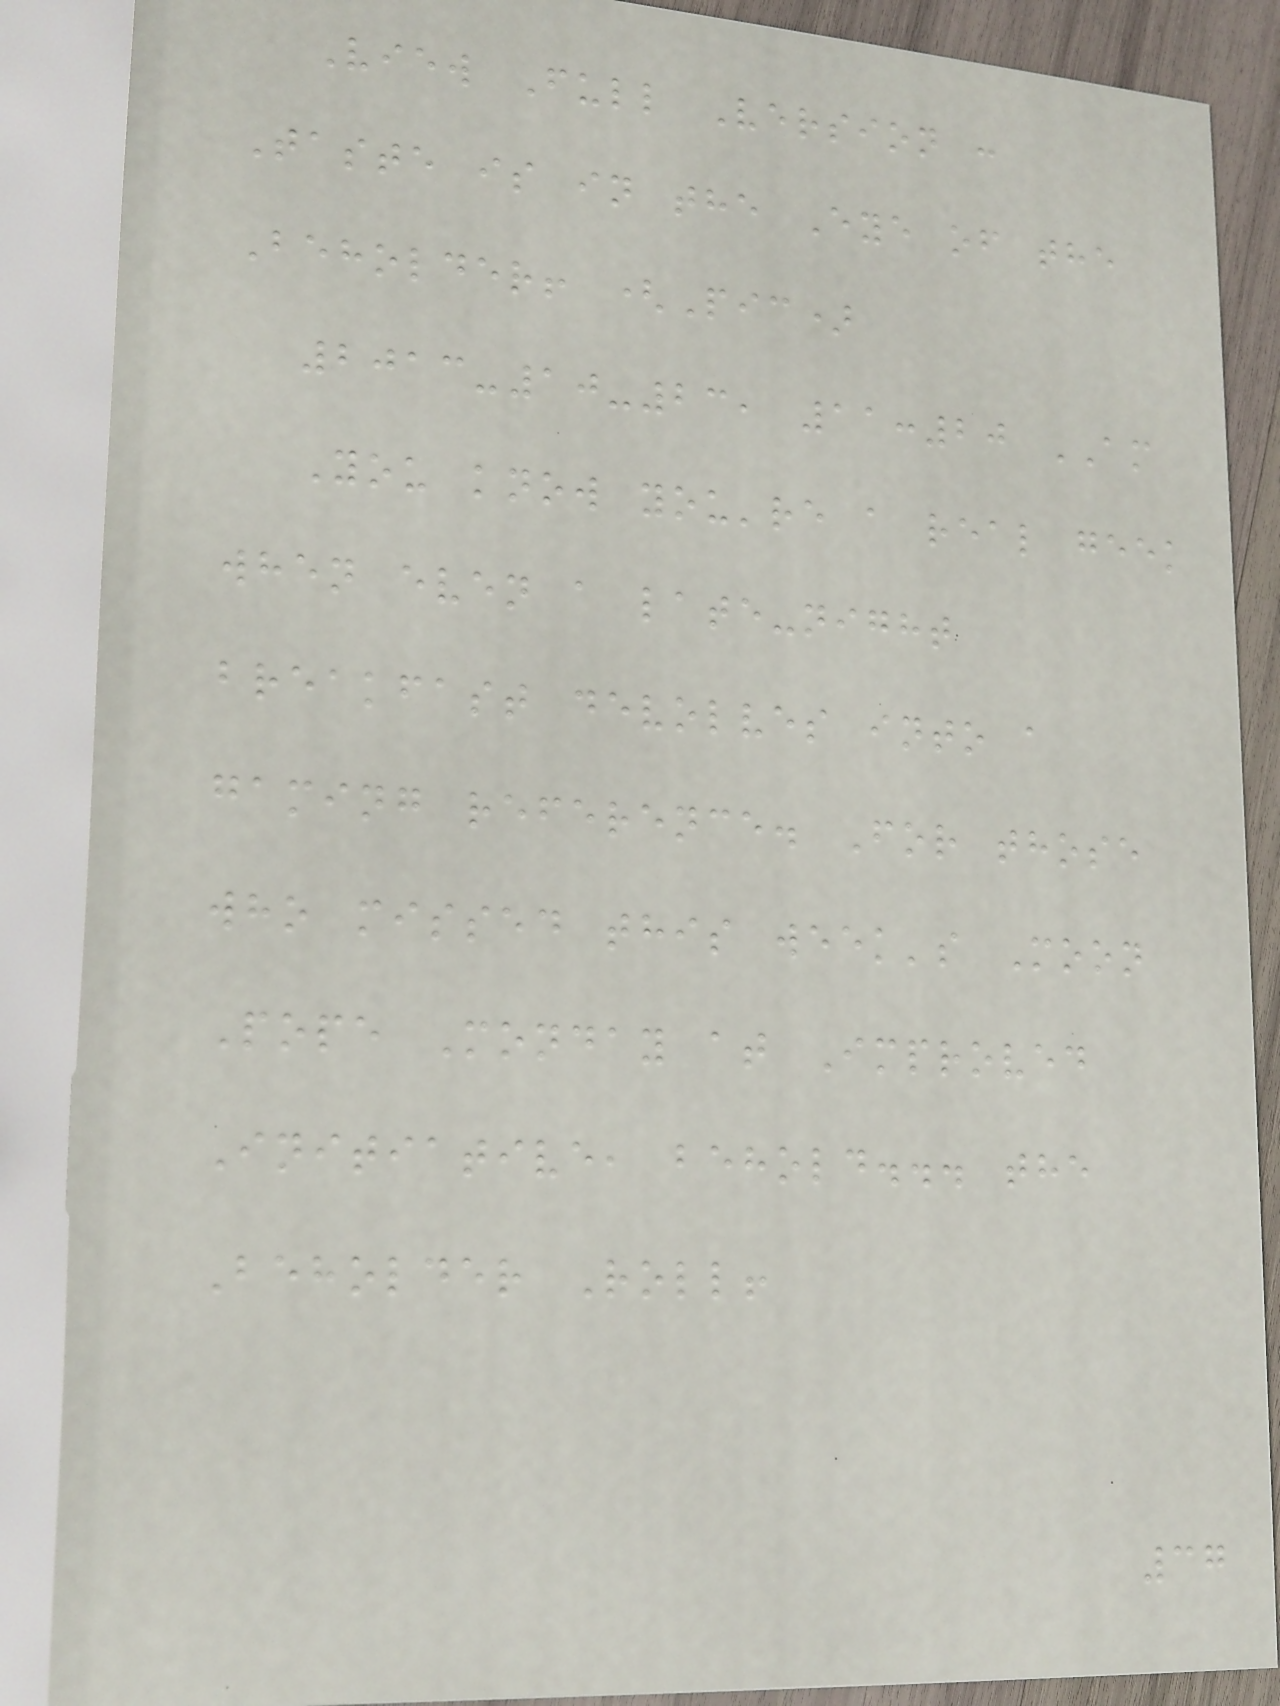View Full Version :
Taste is in the Eye of the
Beholder! (Pic)
2013-10-23, 11:20 AM
You know you're a real geek
when even a late-night
breakfast devolves into a
gaming reference. For those
who missed this week's Moon
Pope Monday at Improved
Initiative, behold... the
Beholder Roll!
37
